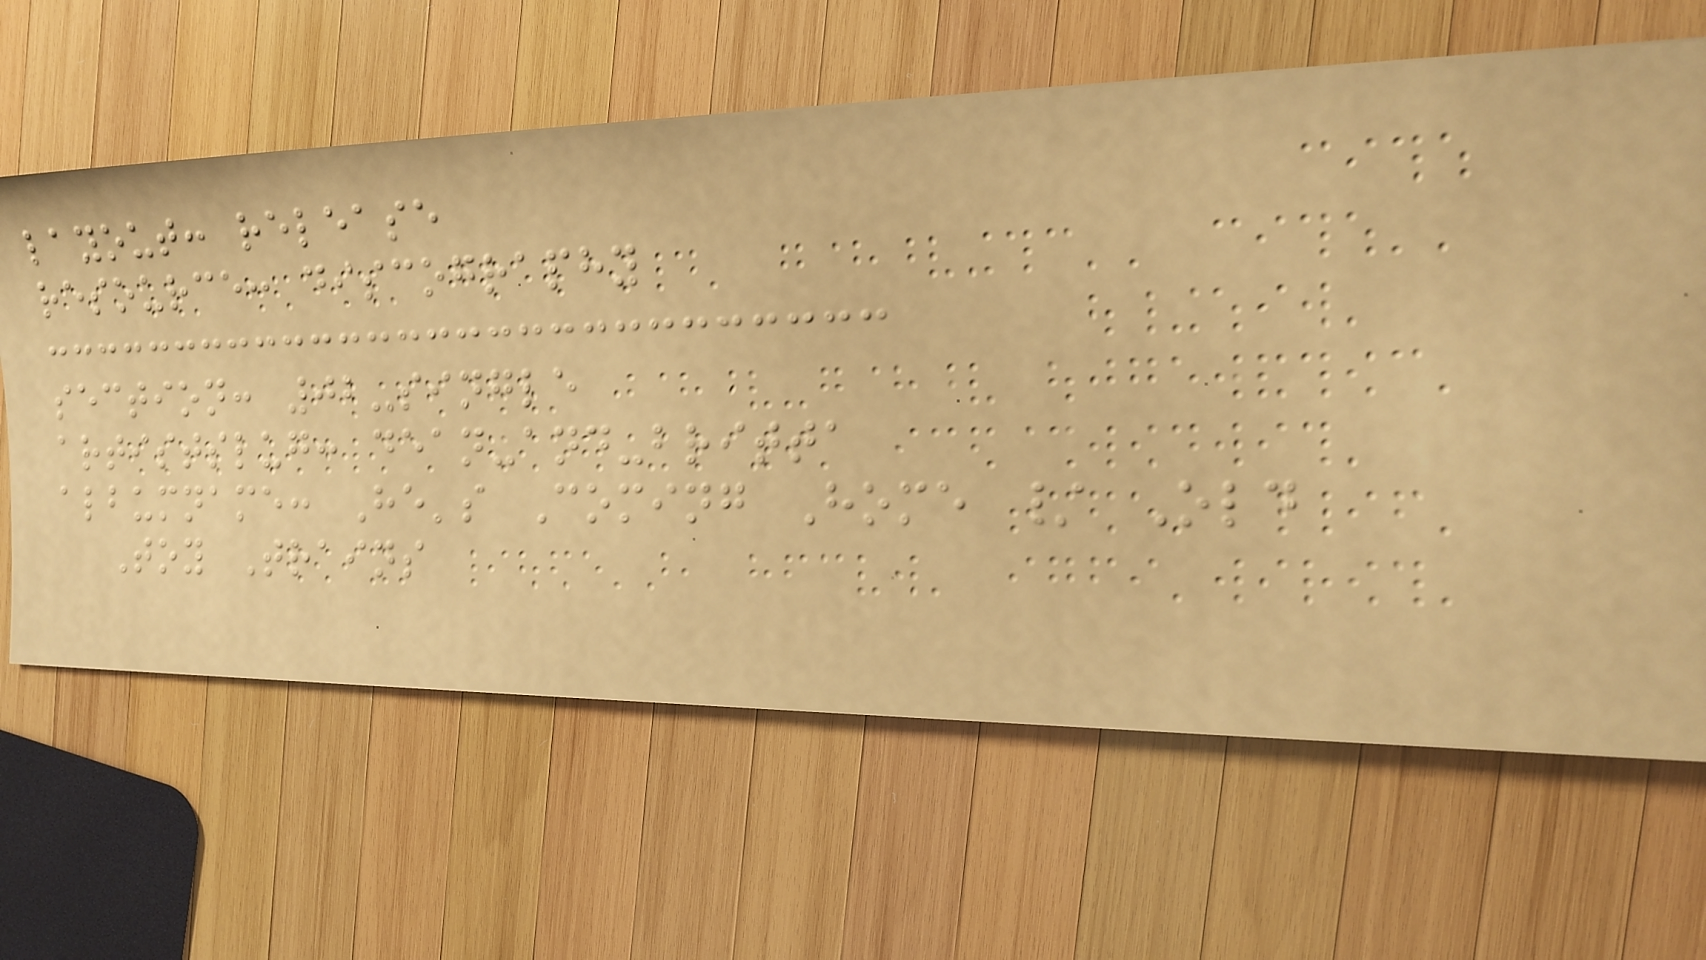layout: release
resource: discography
section: 02-single
artistslug: dean-and-britta
albumname: He's Coming Home / Old
Toy Trains
